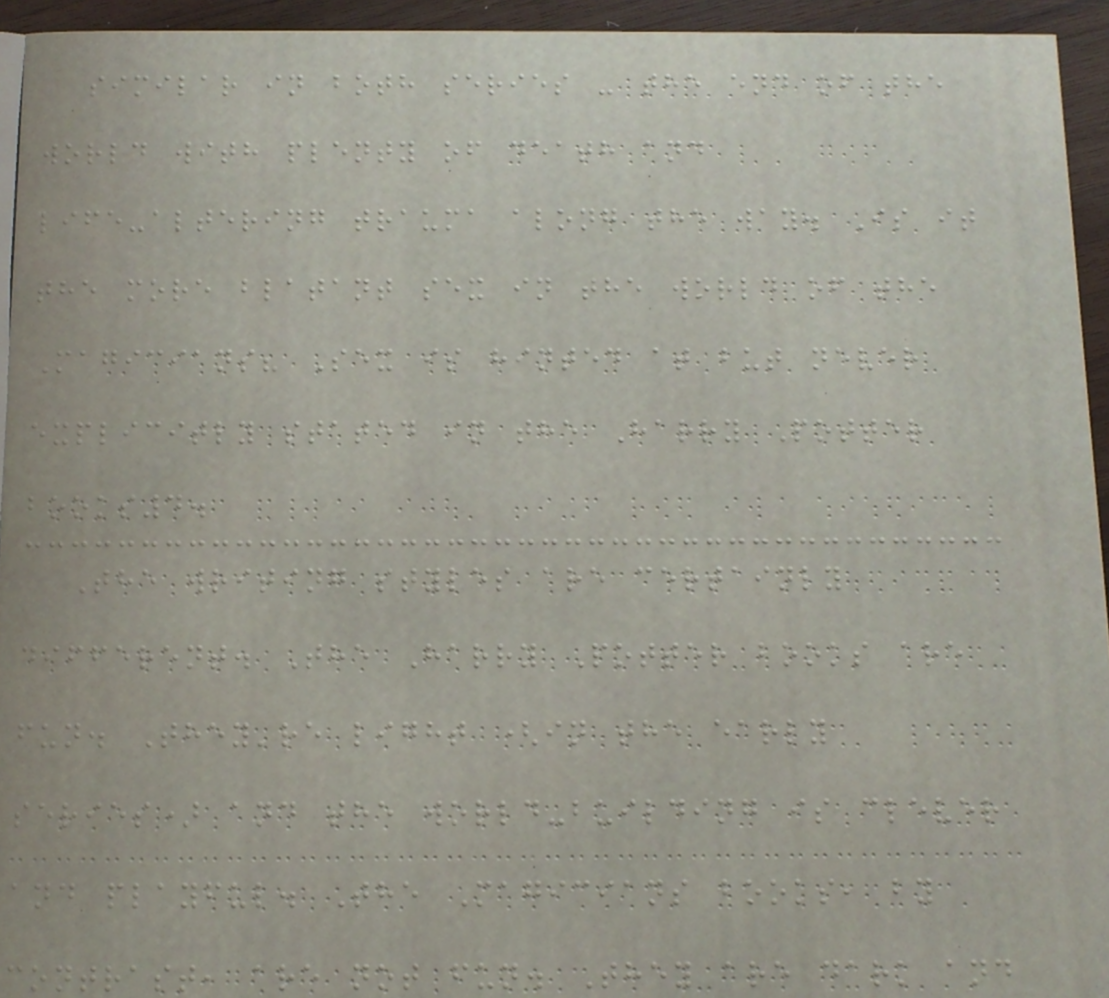similar in both series - the end of the
world with plenty of death and
life-altering trauma along the way. Is it
the more blatant sex in the world of the
Magicians? Sex is hinted at but never
explicitly stated in the Harry Potter
books4.
The writing styles are certainly
different. The Harry Potter books are
fun. They're light (in the early
series) and the world-building is clever
and playful. The Magicians books, by
contrast, are not fun. They are dark and
